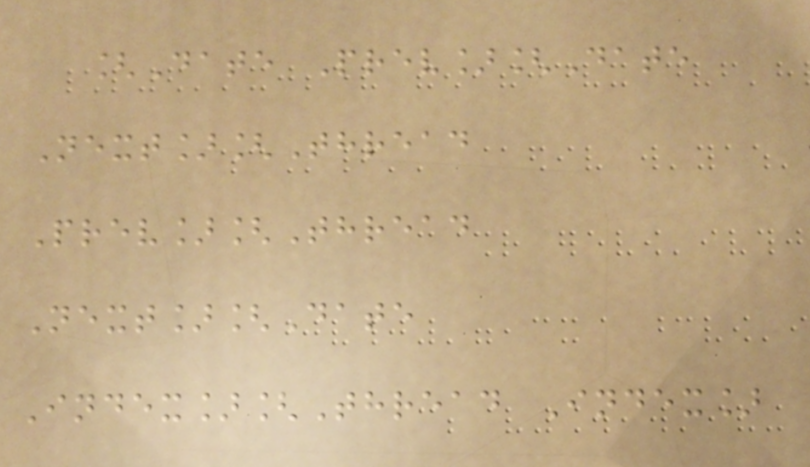[Date Prev][Date
Next][Thread
Prev][Thread
Next][Date
Index][Thread Index]
